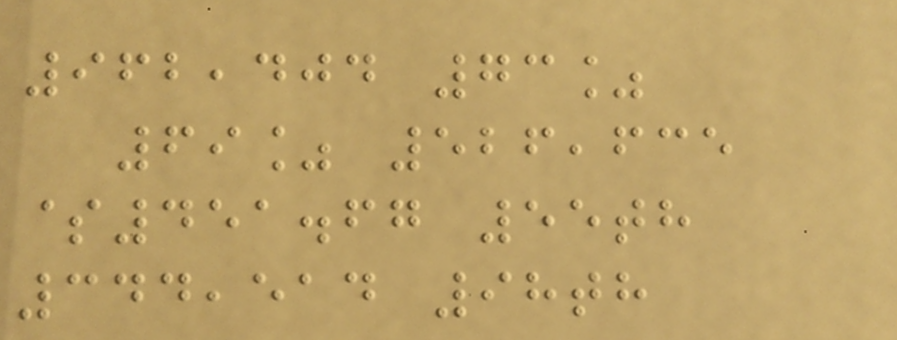962,404 73%
69% 526,635
$451.67 55th
344,514 98th
